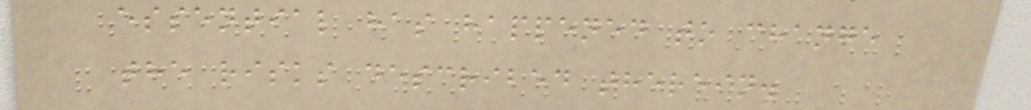essential has happened to change
the risks described therein.
